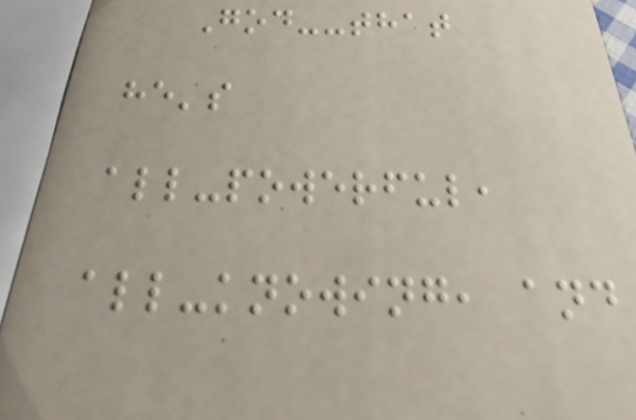God--that
he's
all-powerful,
all-knowing, and
